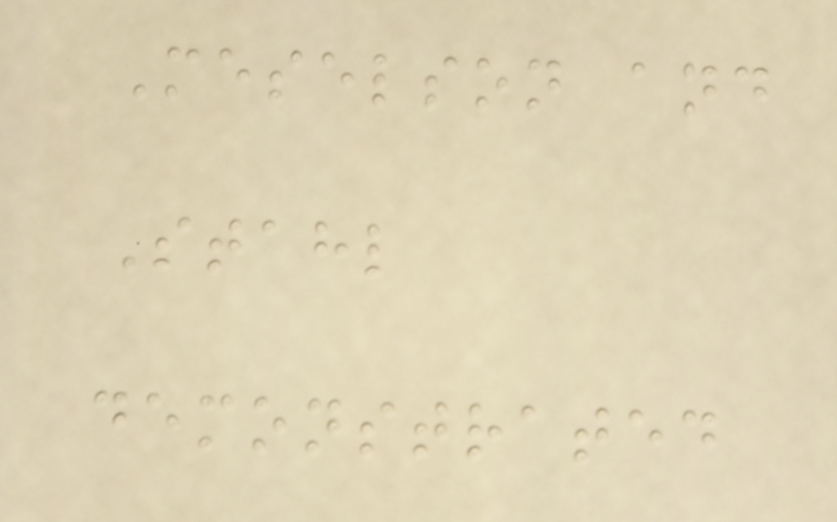Meselson and
Stahl
demonstrated
